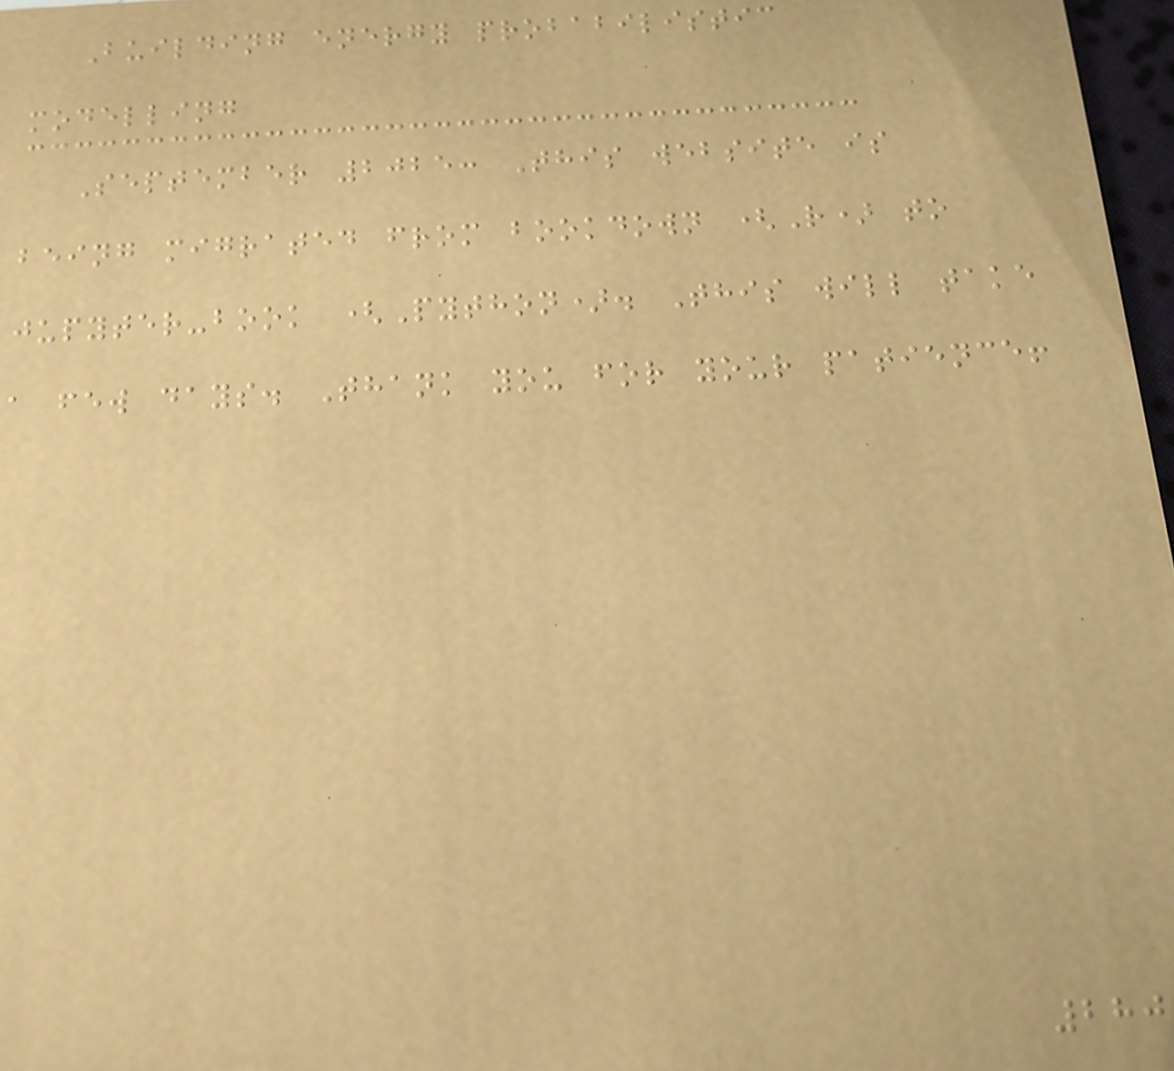Building energy probabilistic
modelling
September 2025: This website is
being migrated from bookdown (R) to
jupyter-book (Python). This will take
a few days. Thank you for your patience!
280
